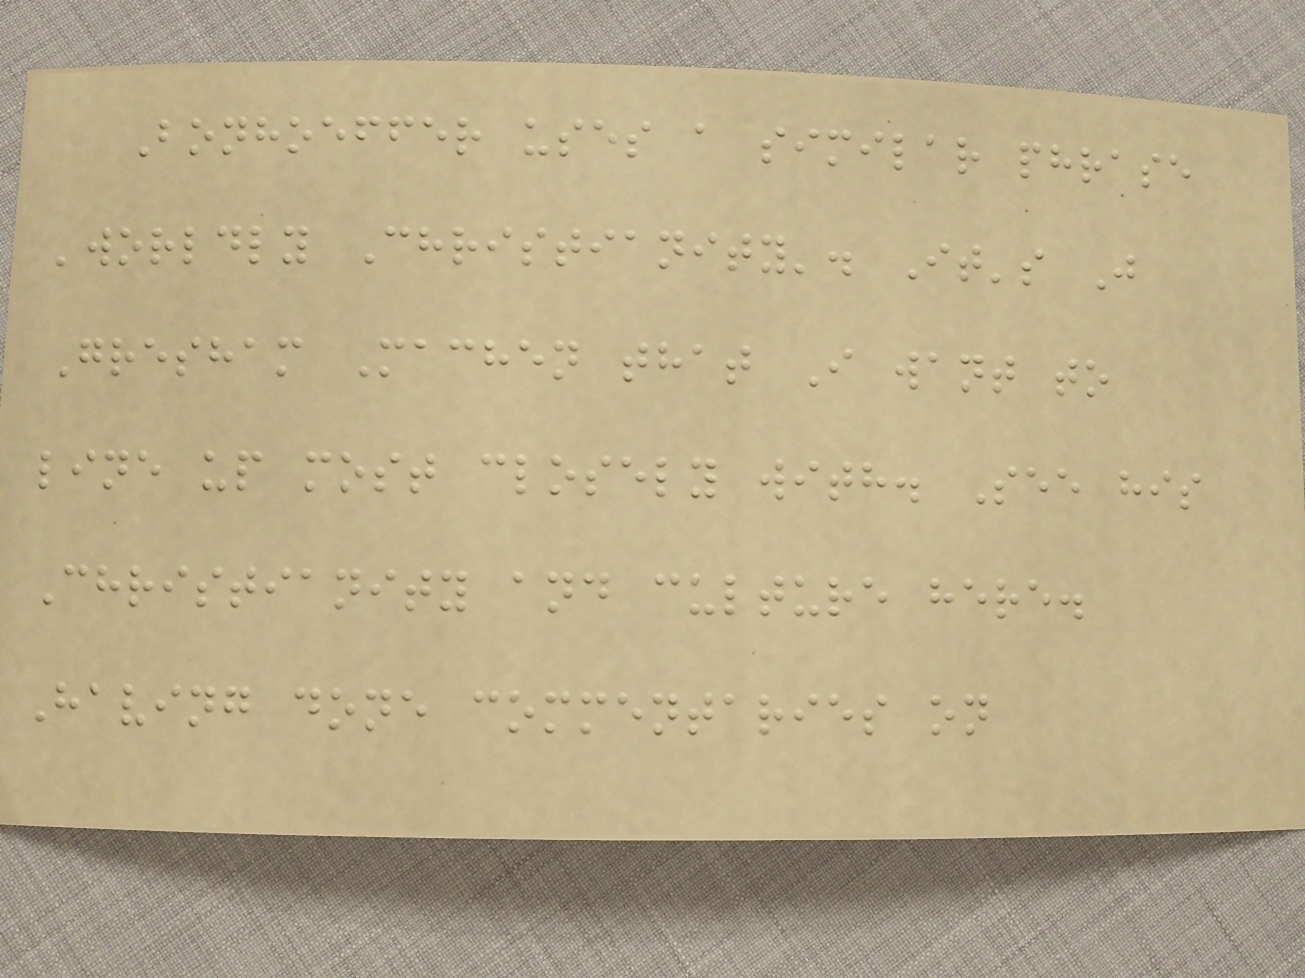Bonhoeffer uses a similar phrase
'worldly Christianity'. It's J
Gresham Machen that I want to
line up most closely with. See his
Christianity and culture here.
Having done commentaries on
